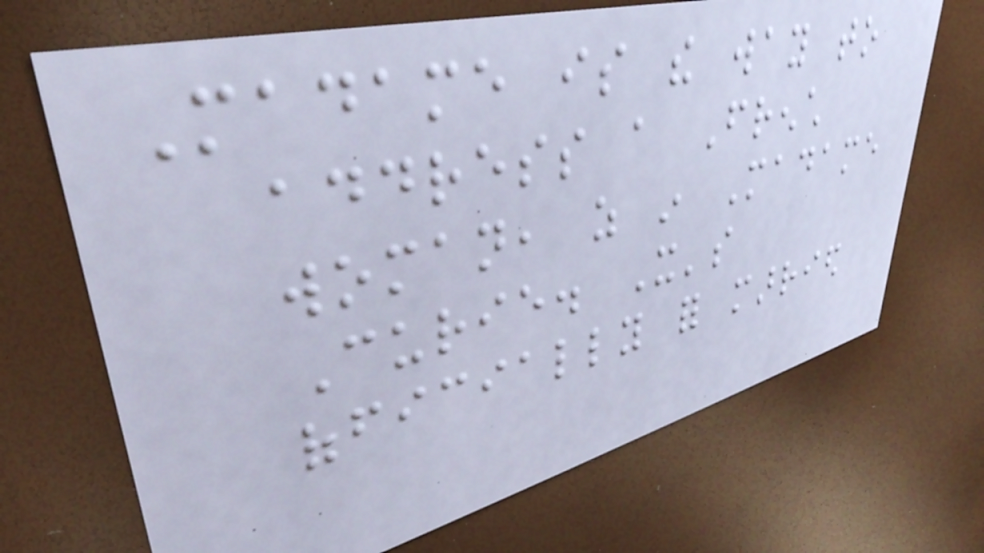Madame is the way to
address a French
woman, as in Madame
Curie. It's
officially for married
